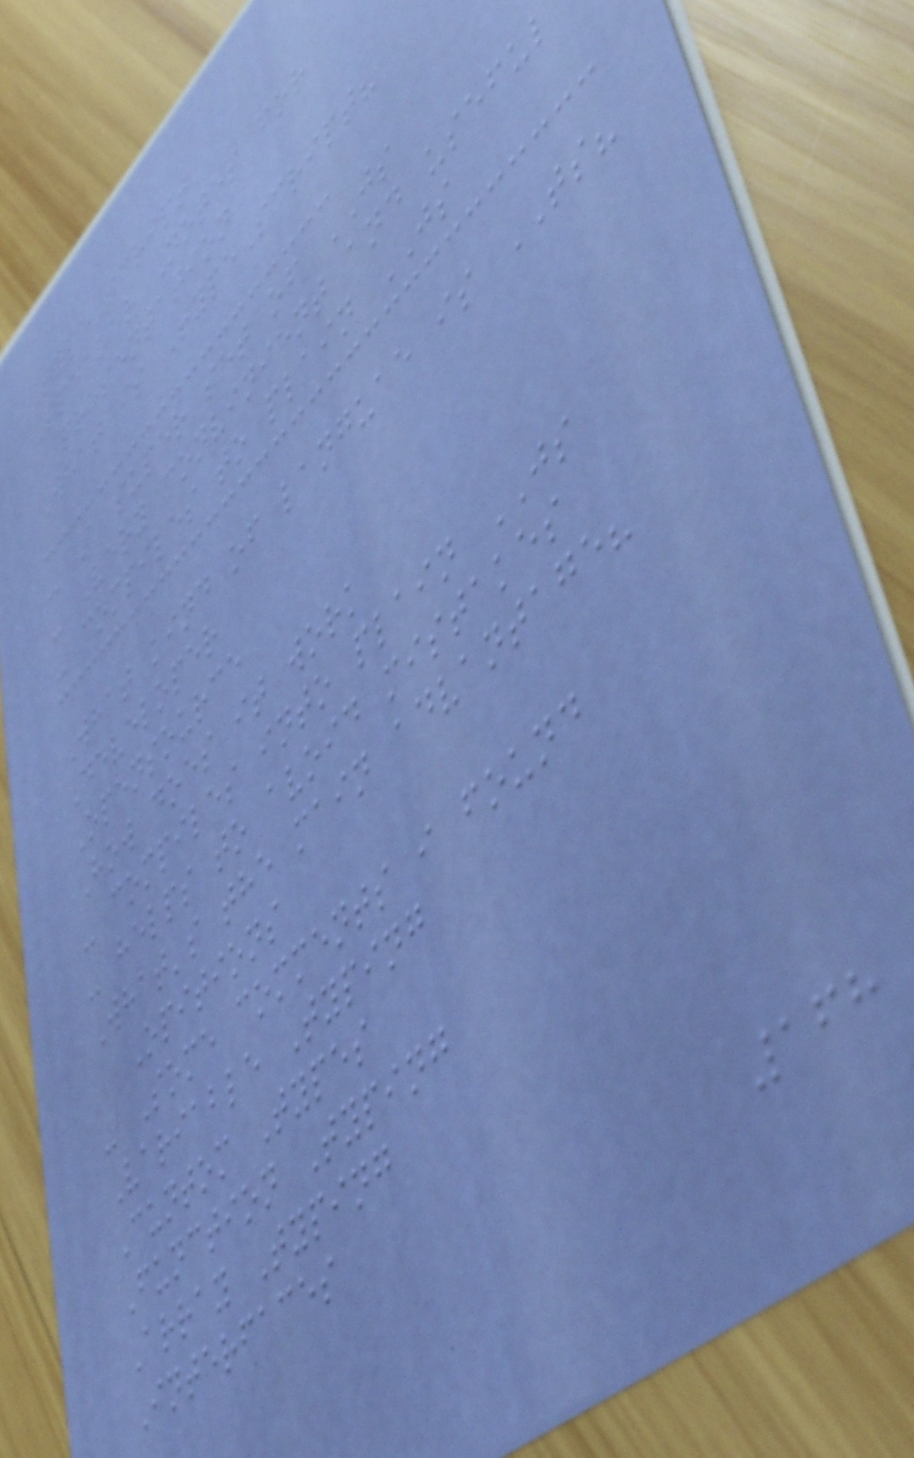TypeScript
Speaker Notes for
presentation
What is TypeScript?
- A super set of JS
- Very convinient and useful
- compiles to plain JS
What kind of languae is TS?
Developer
Opensource
How does it work
- compiles into plain JS
- helps to avoid mistakes
What's the main advantage?
Opitions
- Some comments i found
Variable Typing
Cuntom Types
Function Typing
Array Typing
Interfaces
168
